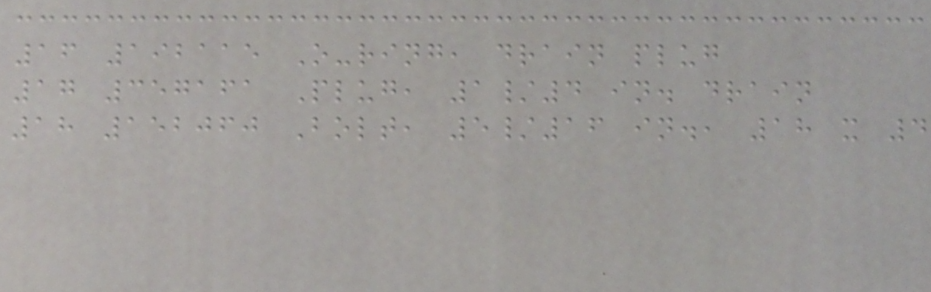16 192115 O-ring, drain plug
17 357161 Plug, 1/4 in. drain
18 152060 Bolt, 5/16 in., 18 x 4
